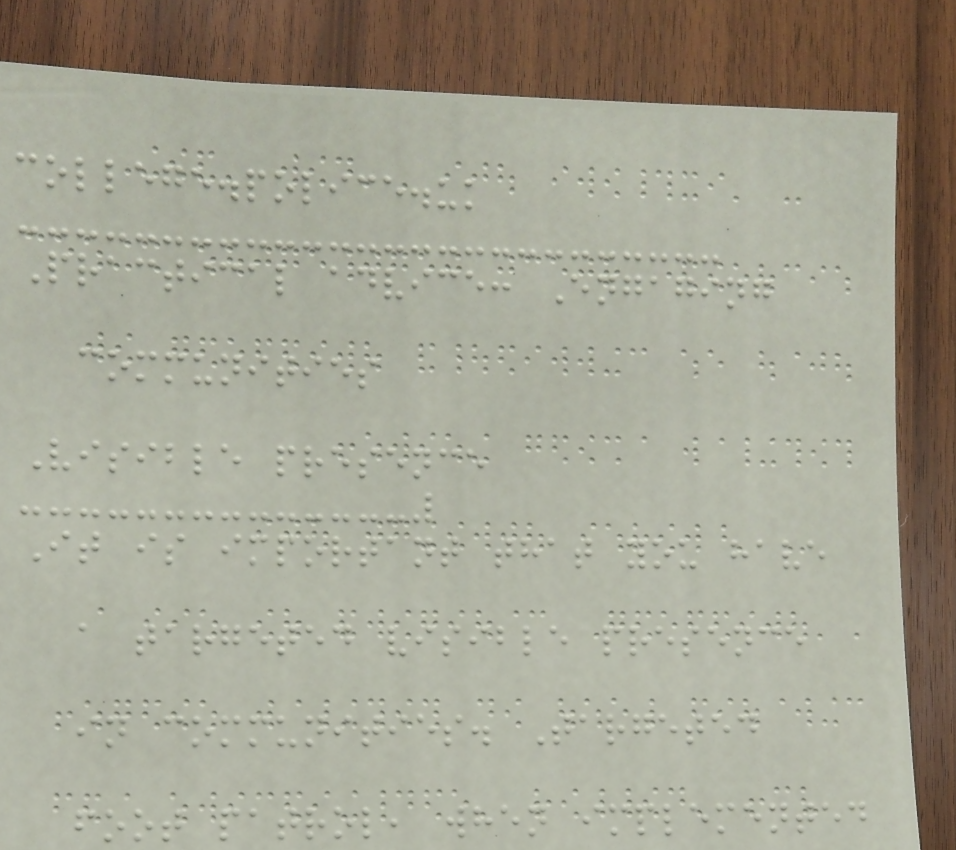college.police.uk
Practical advice: Engaging
communities
Visible presence
It is important that you have
a targeted visible presence
in communities. Targeted
foot patrol, when implemented
